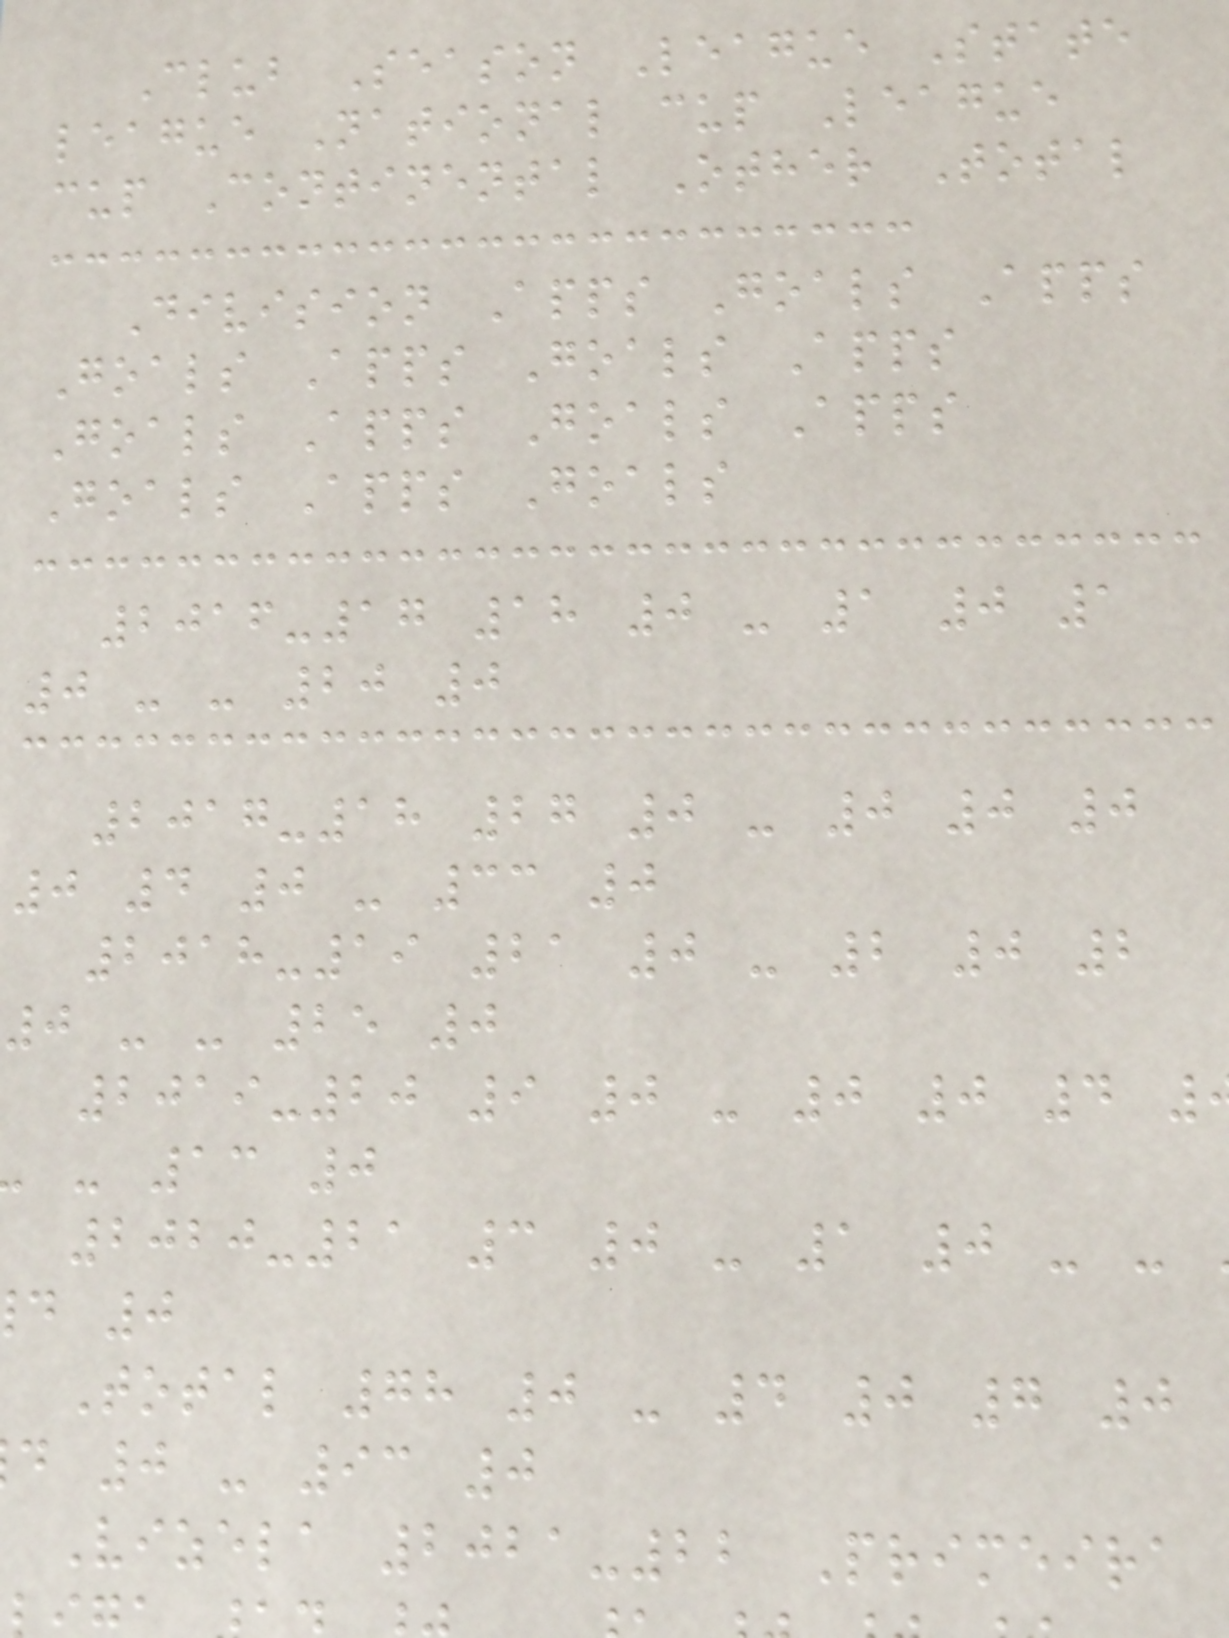Club Season League State
league National cup League
cup Continental Other Total
Division Apps Goals Apps
Goals Apps Goals Apps
Goals Apps Goals Apps
Goals Apps Goals
2016-17 18 0 - 1 0 1
0 - - 20 0
2017-18 27 0 - 0 0 0
0 4 0 - 33 0
2018-19 21 0 - 2 0 2
0 - - 25 0
2019-20 9 0 - 0 0 4
- 13 0
2020-21 3 0 - 1 0 - -
d 0
Total 78 0 - 4 0 7 0
d 0 - 93 0
Vizela 2021-22 Primeira
